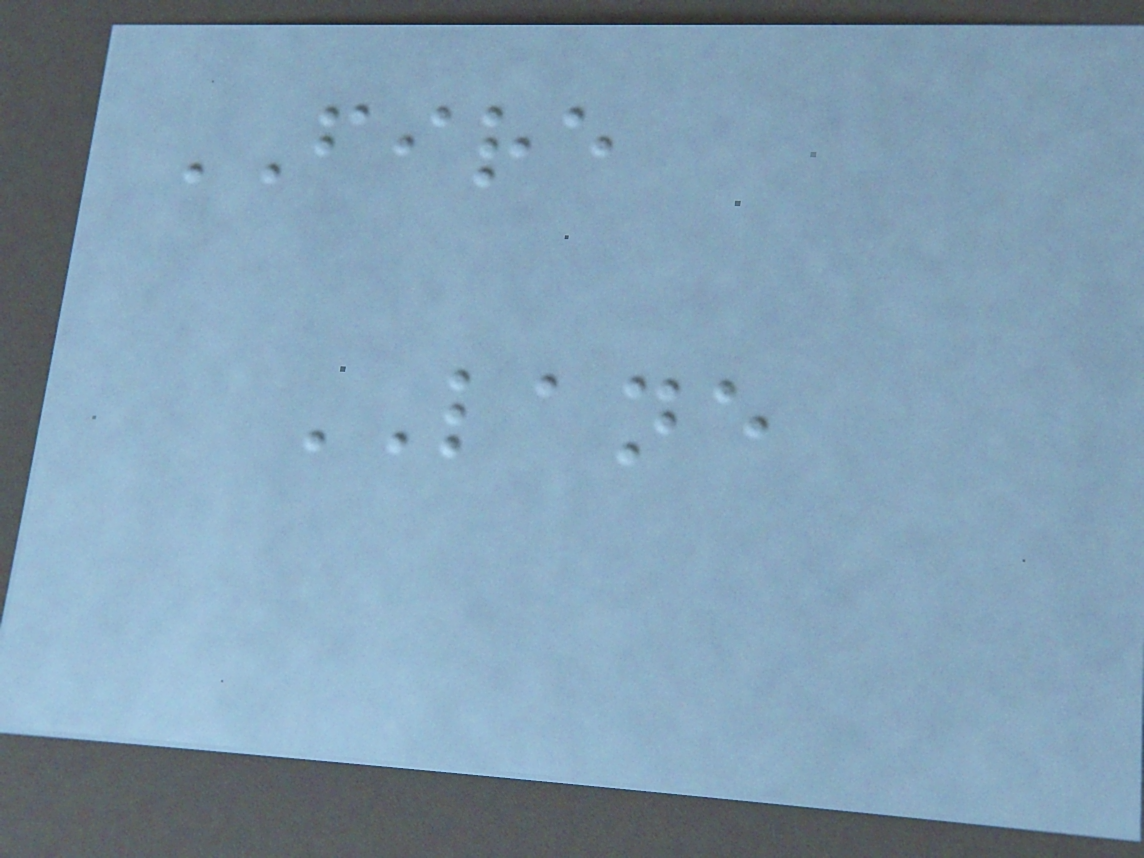FIRE
LANE
